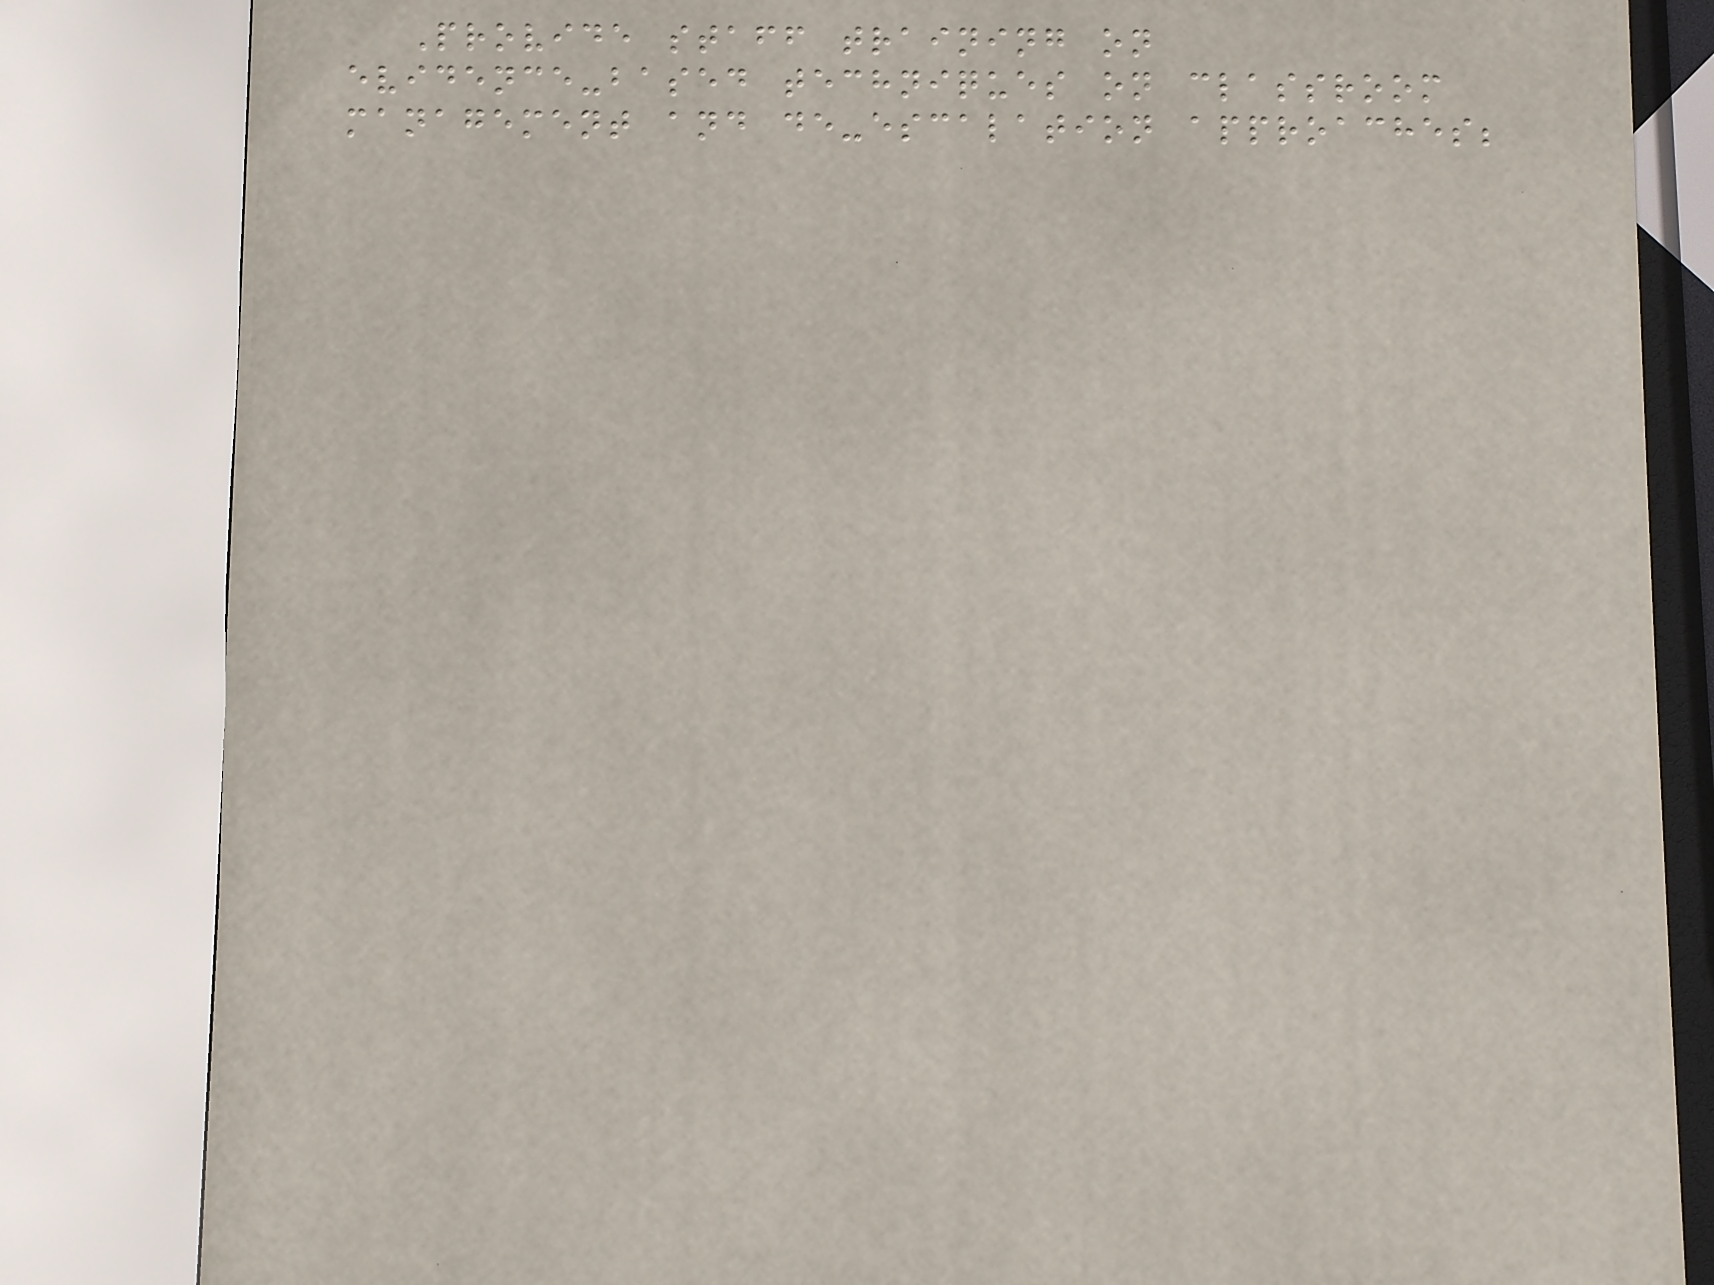Provide staff training on
evidence-based techniques on classroom
management and de-escalation approaches;
